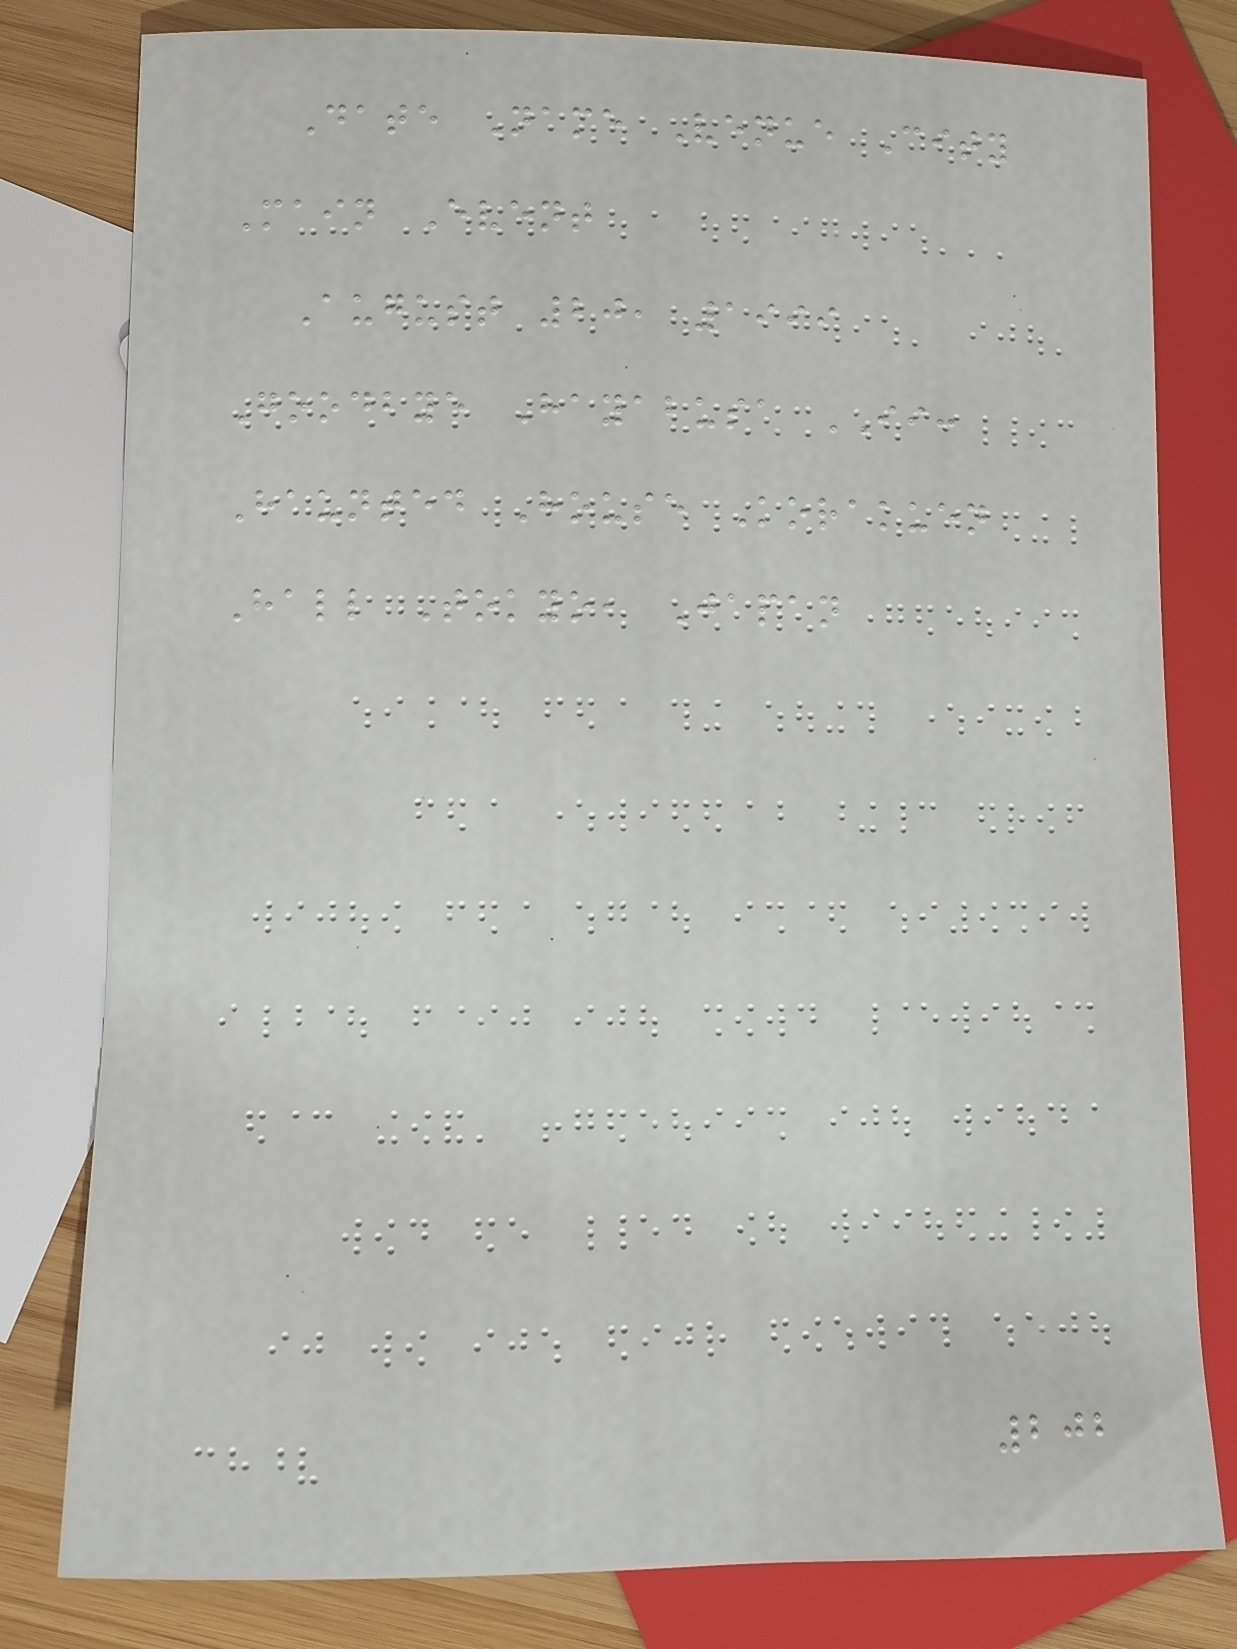Date Name Venue City
Main Event
August 20, 1999
Goodbye Hayabusa II:
Haunted House Korakuen
Hall Tokyo, Japan
202
